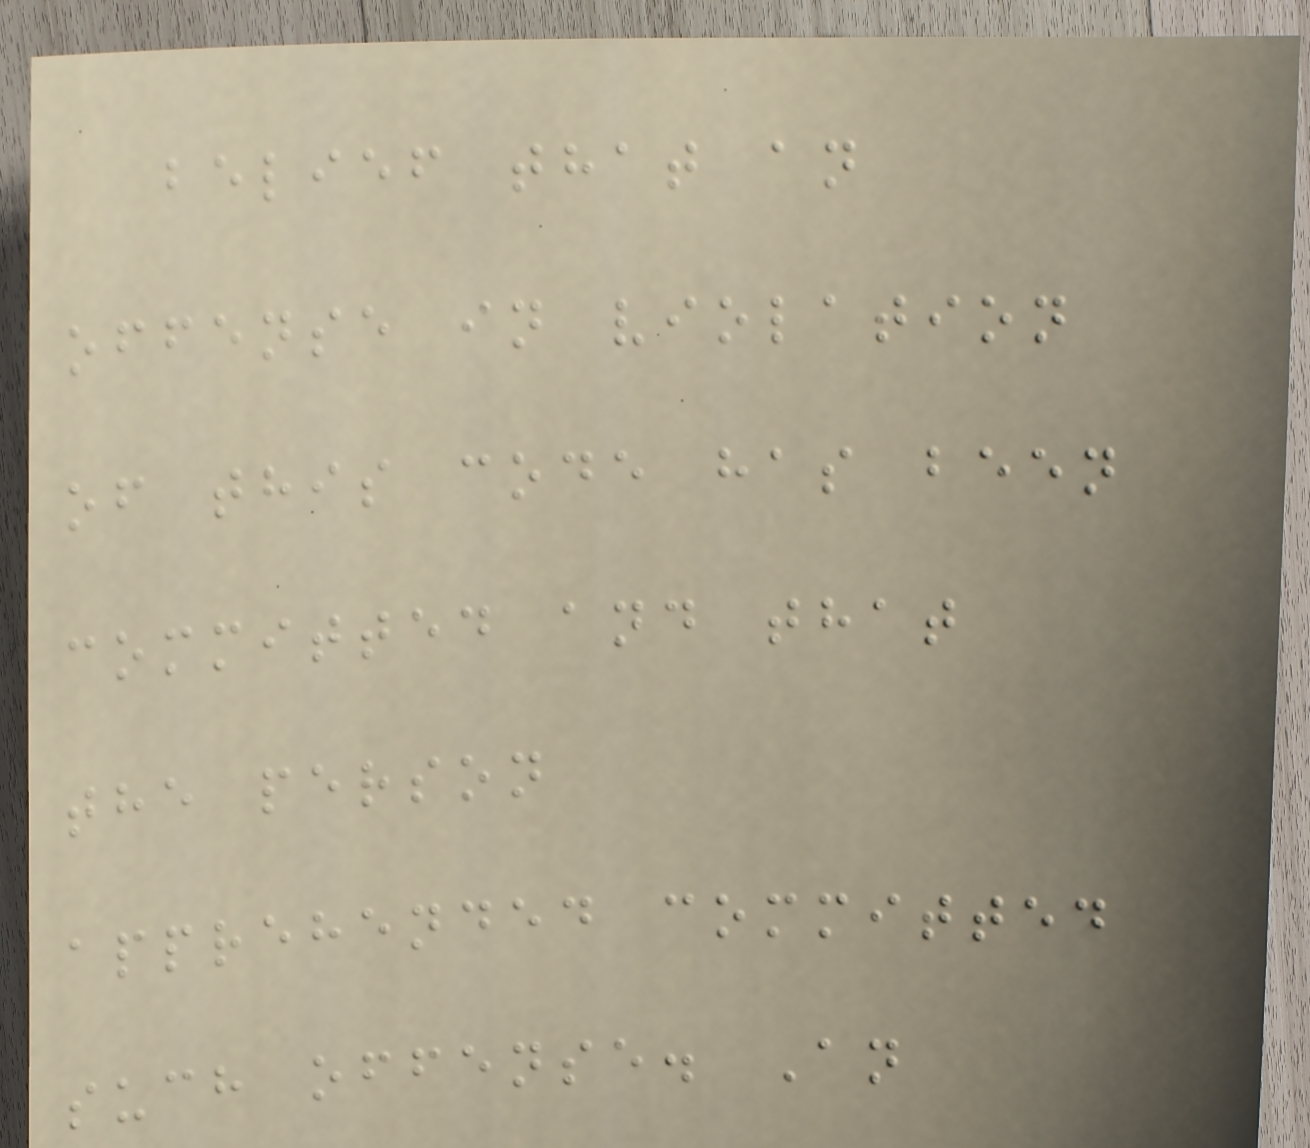belief that an
offense in violation
of this code has been
committed and that
the person
apprehended committed
such offense. An
